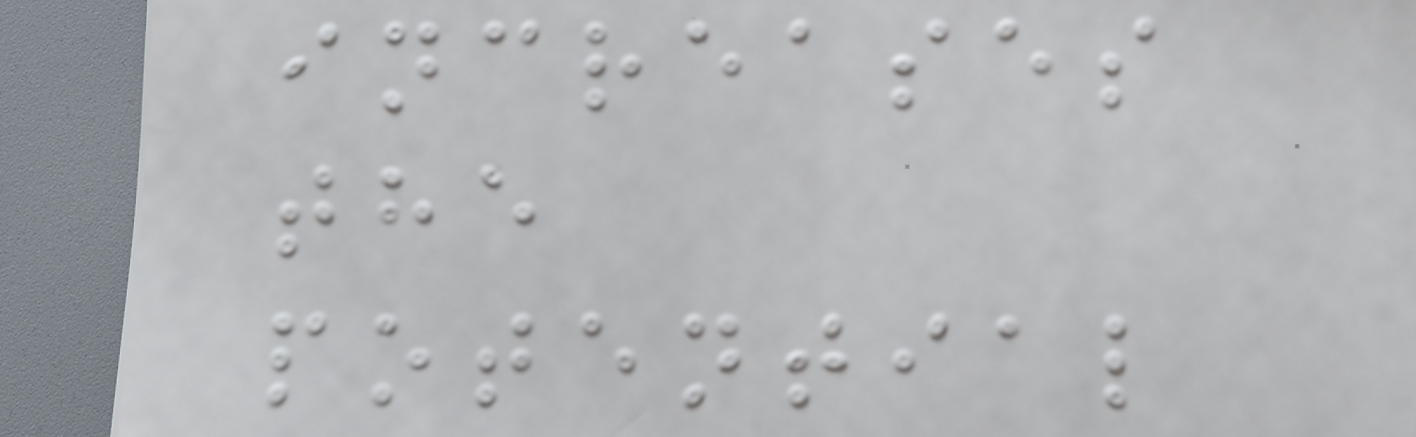increases
the
potential
